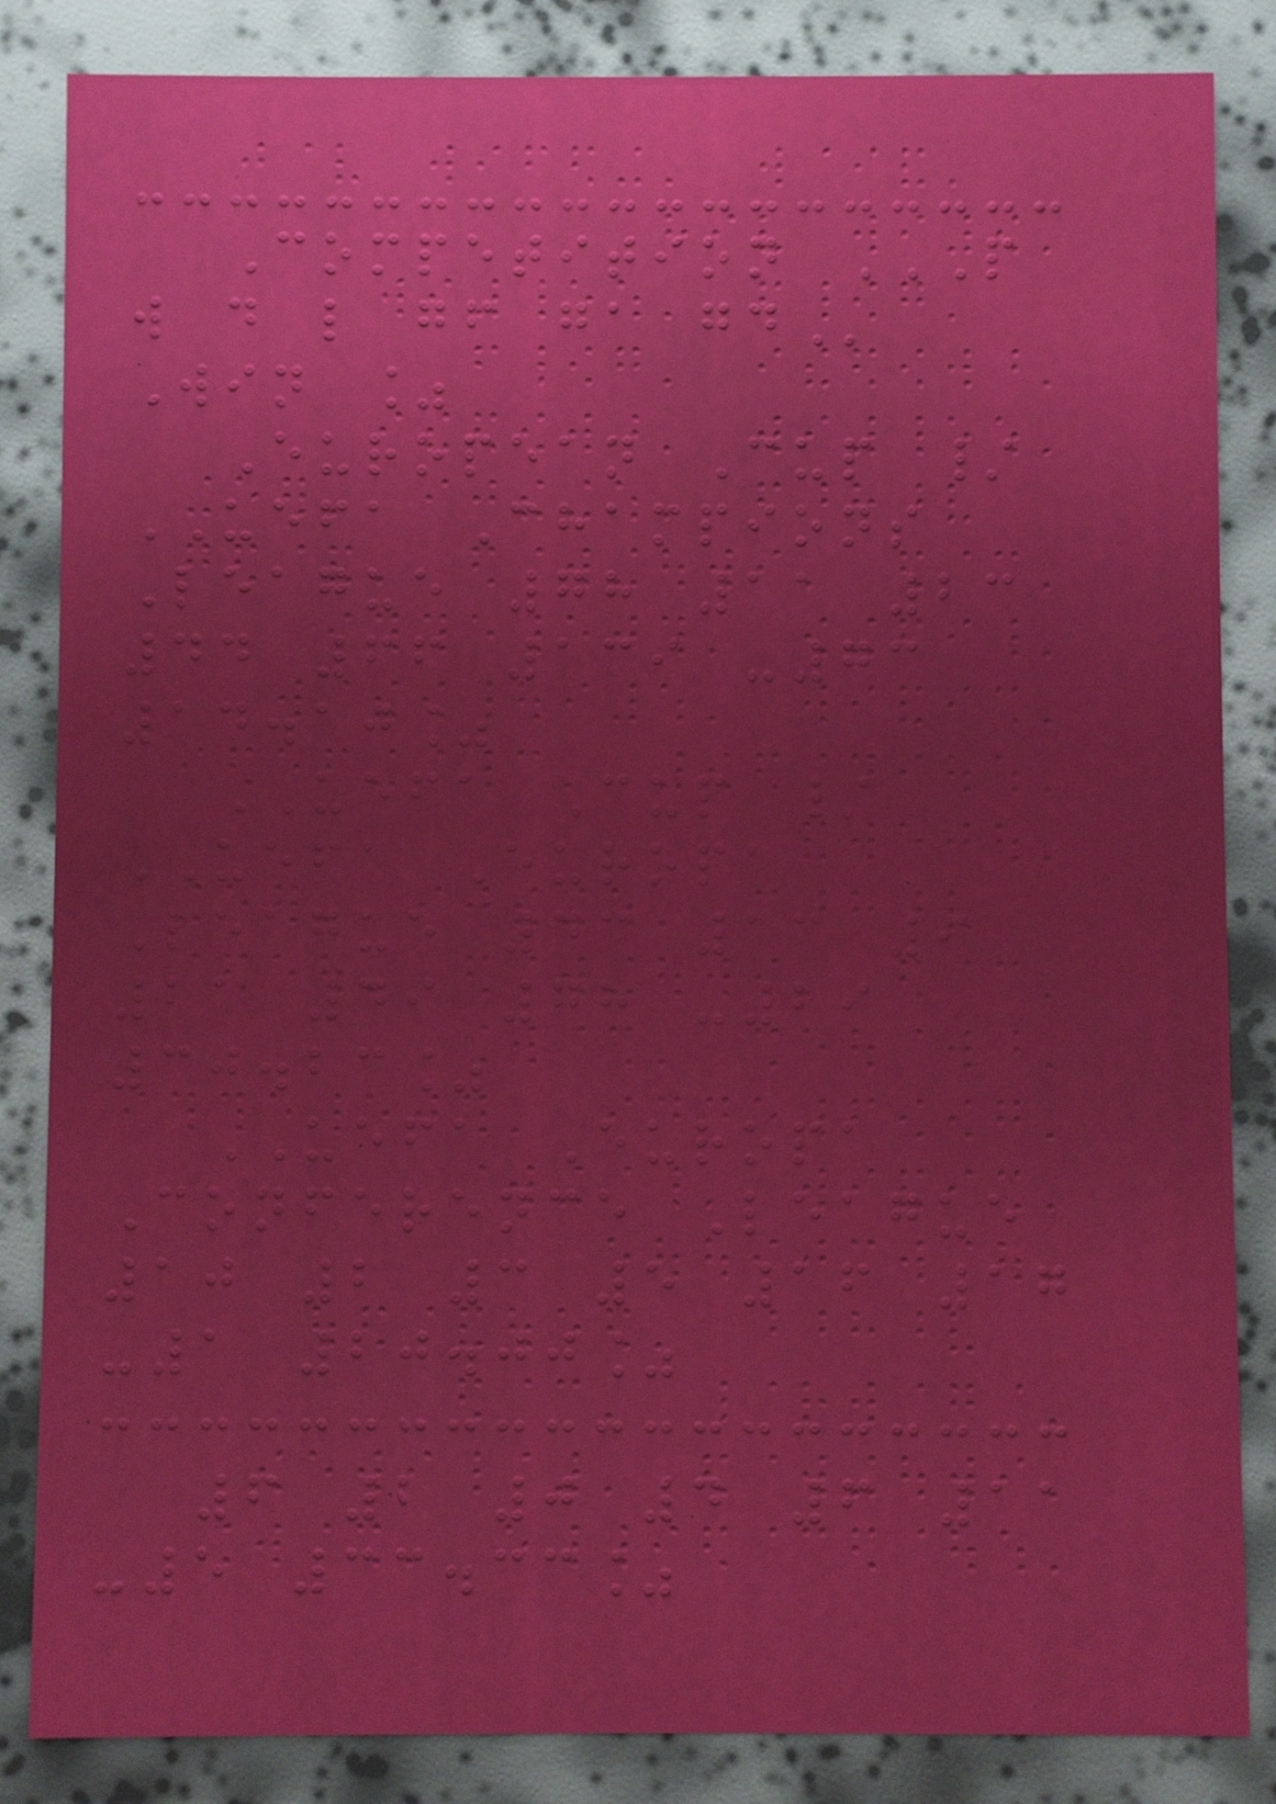Competition P
W D L GF GA GD
Win %
European Cup /
UEFA Champions
League 78 11 23
44 66 139 -73
14.10%
UEFA Cup /
UEFA Europa
League 43 13 9
21 49 78 -29
30.23%
UEFA Europa
Conference League
10 2 3 5 16 17
-1 20.00%
6 2 0 4 6 11
-5 33.33%
